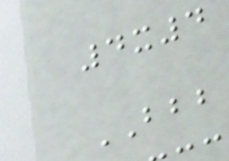4x4
BBB
